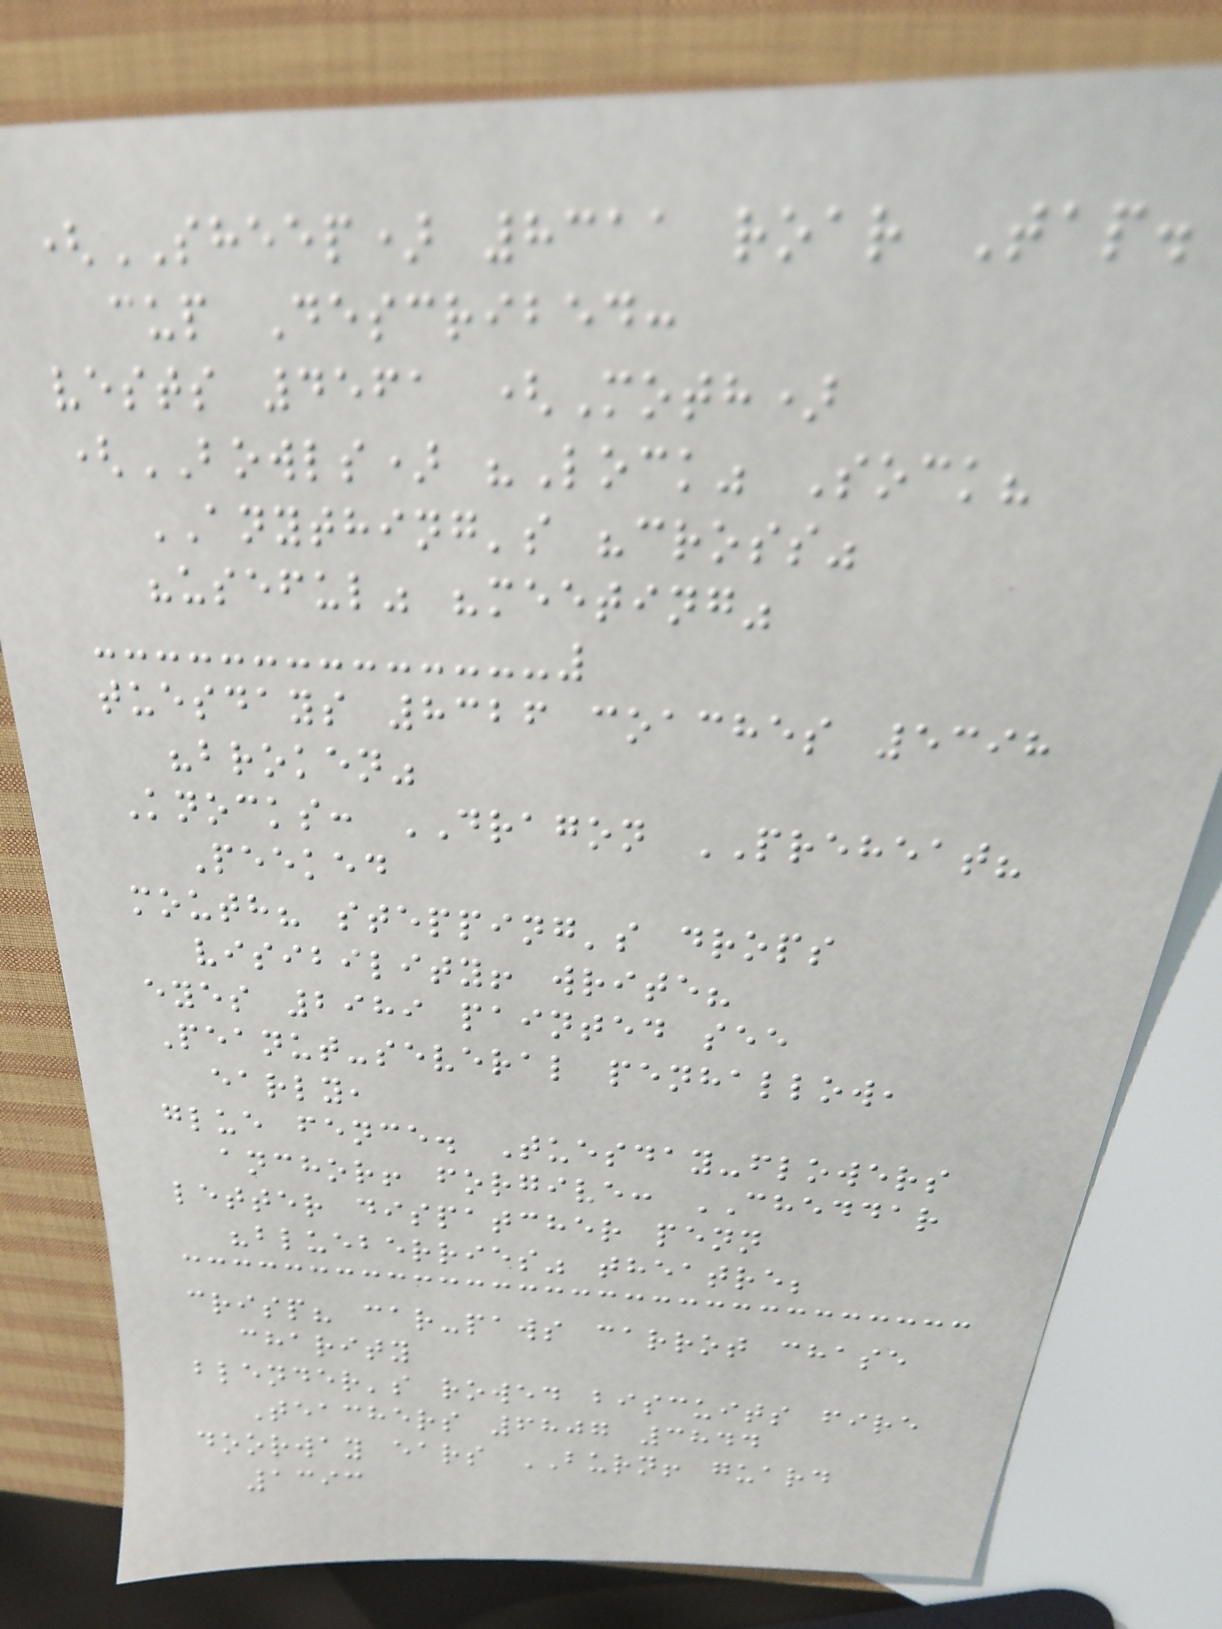(SHEEP) 8311 roar Tap.
cup Described:
vests 4561 (Moth)
(BOWLS) "Lock" Sock?
ANYTHING's "cross"
"useful" "meeting"
tuesdays 8326 coaches 5398
"broken"
Knocks: DRAGON PREHEAT?
Peeked
mouth? stepping's drops
visibility! write?
eyes 2989 painted see
Peanut-several penhallow,
early,
glue fence. Tuesday-flowers
anchor! forgive: CHEDDAR
letter dispatcher penn
"blueberries" theatre;
crisp? car-paws carrot chase
charity
blender's rowed biscuits fire
Teachers 6807 3844
doorway ears BURN! guard
1393
